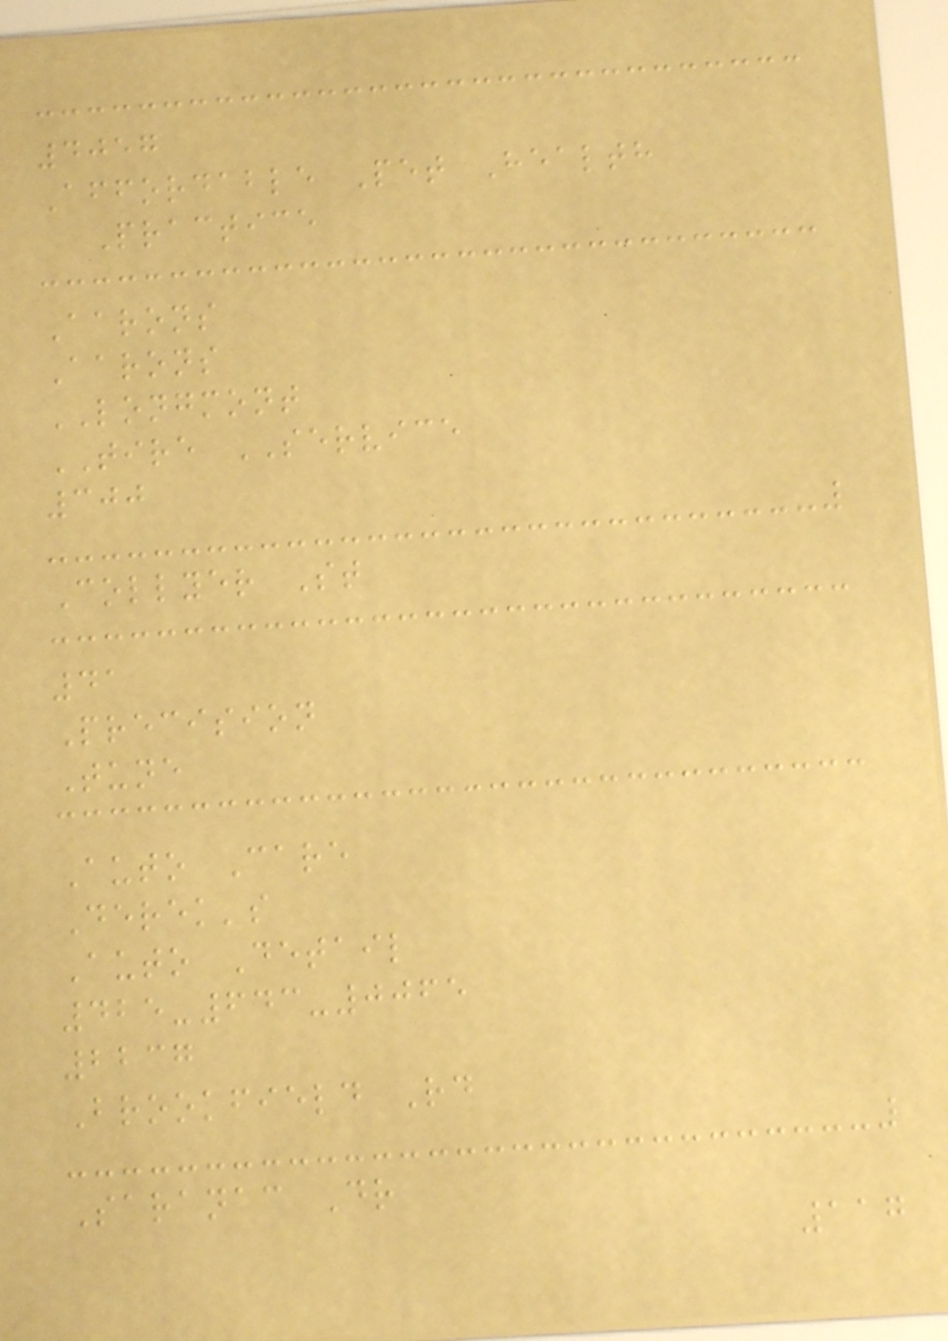4057
Affordable Pet Health
Practice
Aarons
Aarons
LONGMONT
TIRE SERVICE
300
Collyer St
41
Precision
Tune
Auto Care
Derek's
Auto Detail
425-643-0065
2237
Brookfield Rd
Saranac Dr
117
